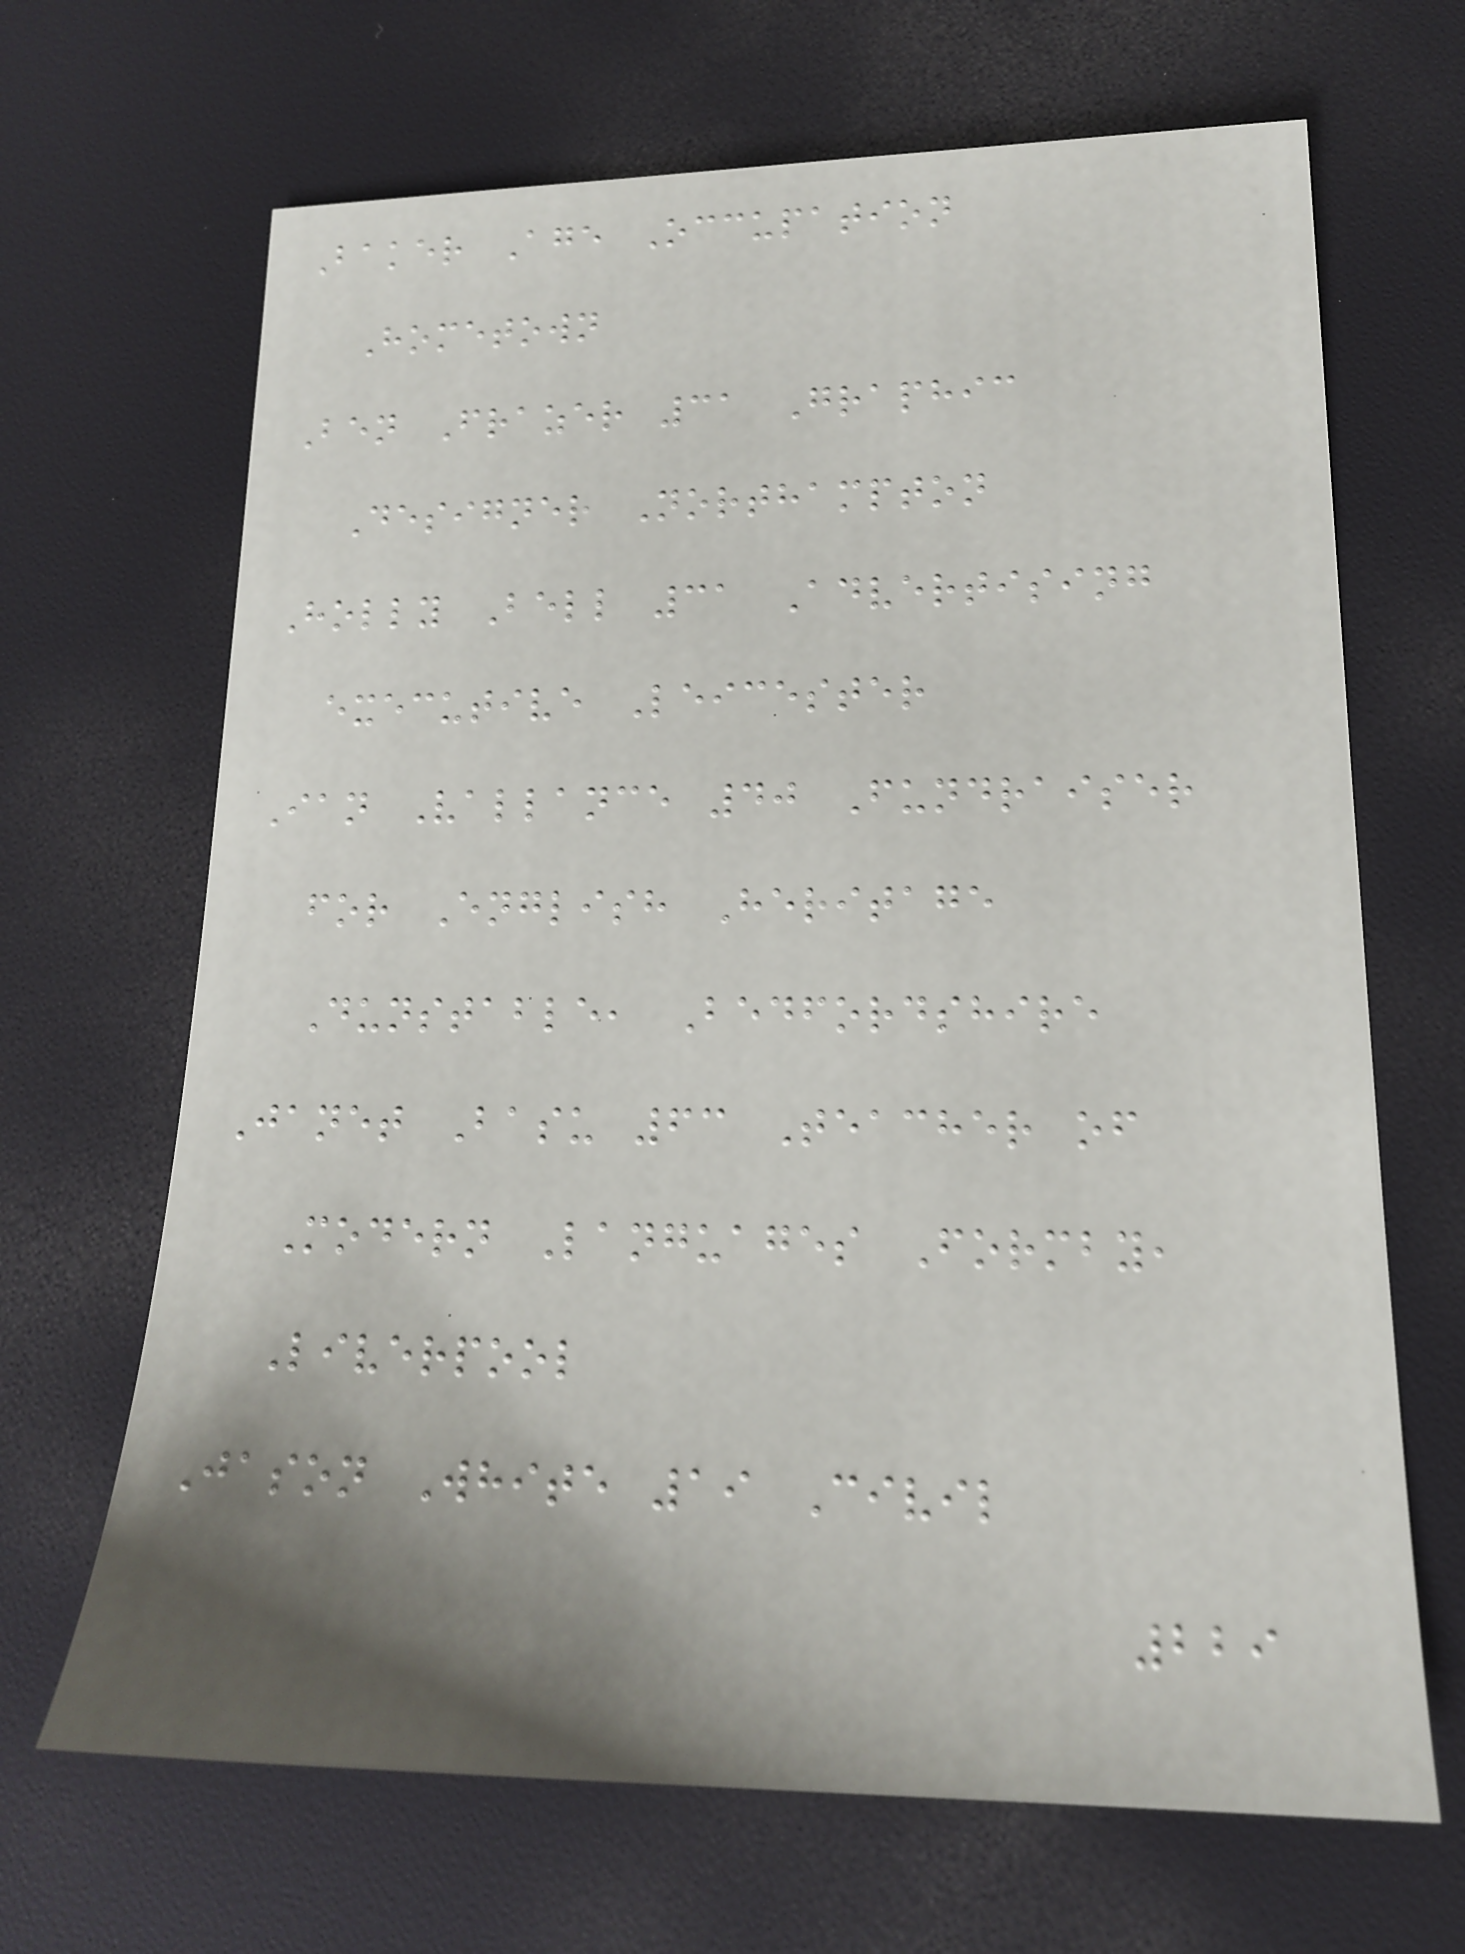Baker Age Occupation
Hometown
Ben Frazer 31 Graphic
Designer Northampton
Holly Bell 31 Advertising
executive Leicester
Ian Vallance 40 Fundraiser
for English Heritage
Dunstable, Bedfordshire
Janet Basu 63 Teacher of
Modern Languages Formby,
Liverpool
Jason White 19 Civil
229
